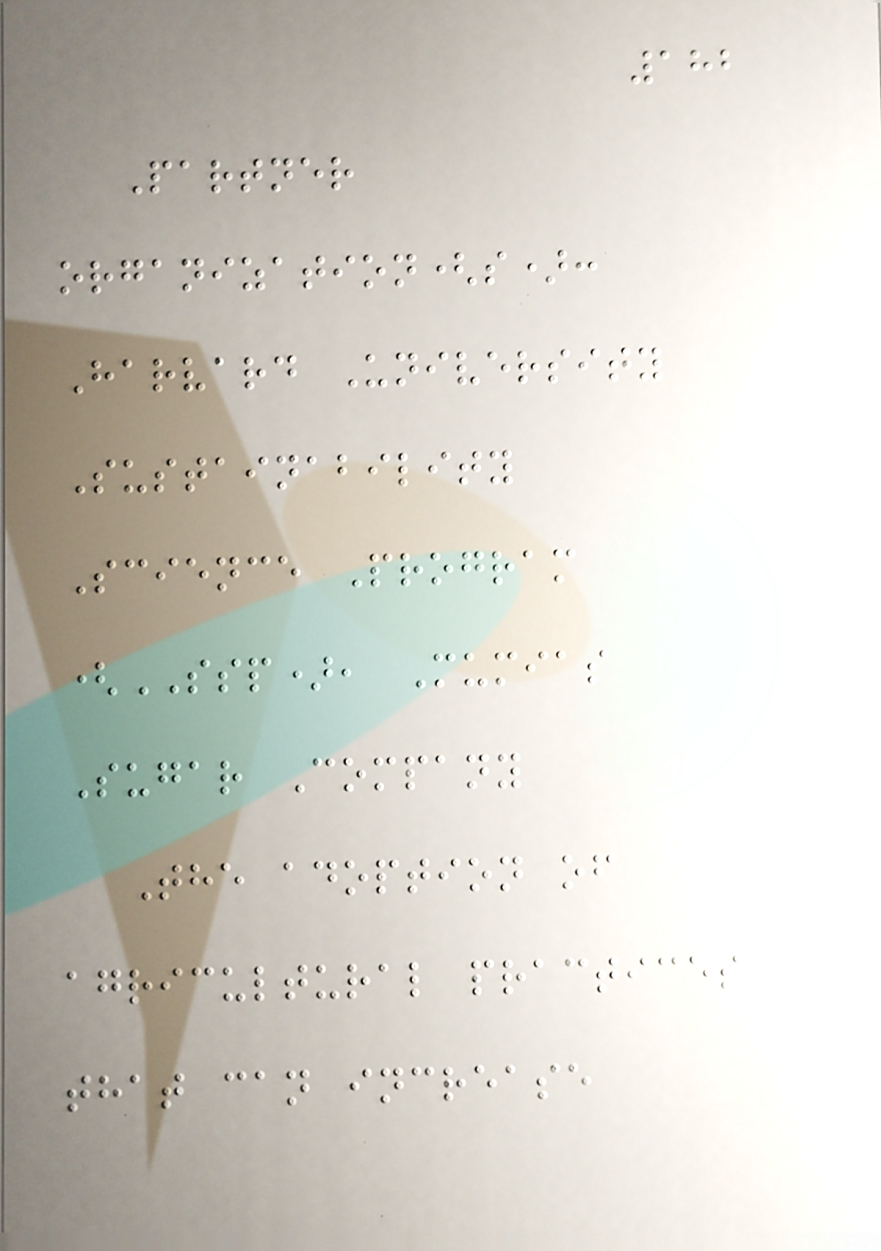182
Partner
organization(s):
Harvard University
Sustainability
Science Program
(SSP), Mumias
Sugar Company
The adoption of
agricultural practices
that can increase
